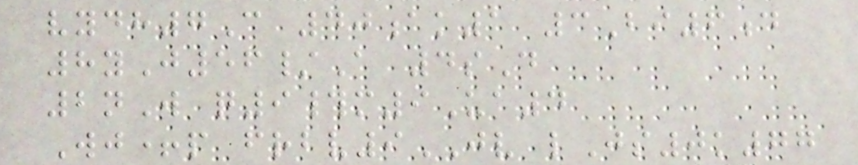vydh7C 40ak1 3Bi6d
8yJ56/A 4sD
2nW q9#m9Ua4
Wj+p frbv9JV lJs0k77
